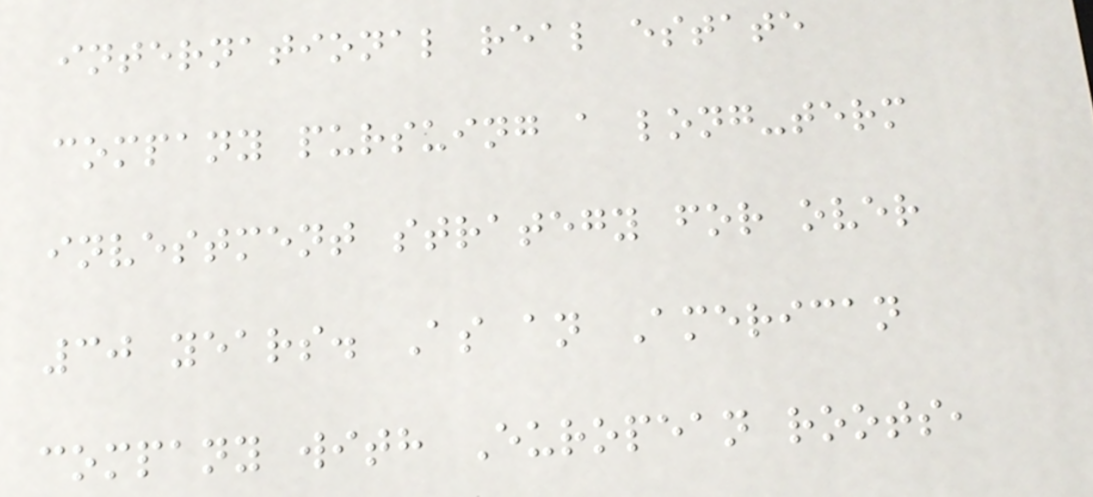international real estate
company pursuing a long-term
investment strategy for over
30 years. As an American
company with European roots,
